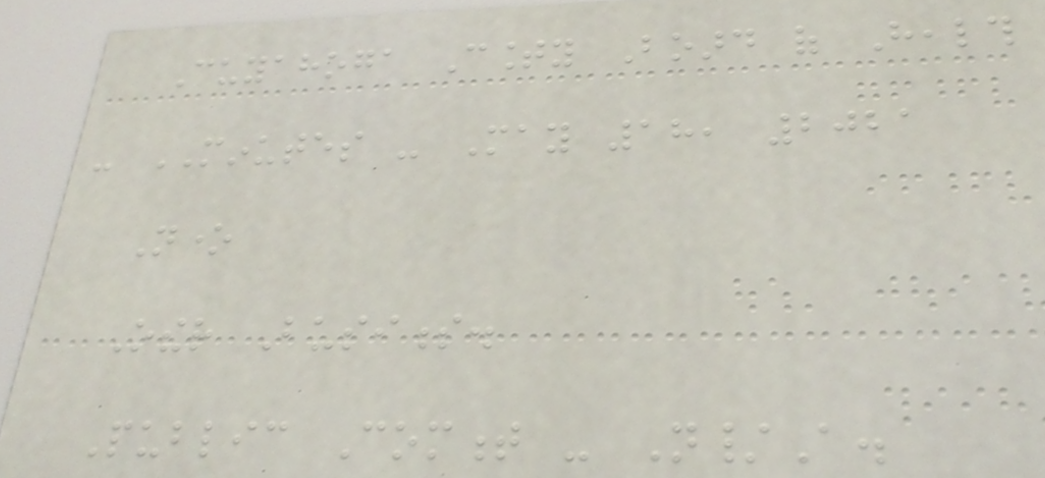Cuyahoga County Board of Health
- MINUTES - May 18, 2021
None
Other Business.
Public Comment - N/A.
